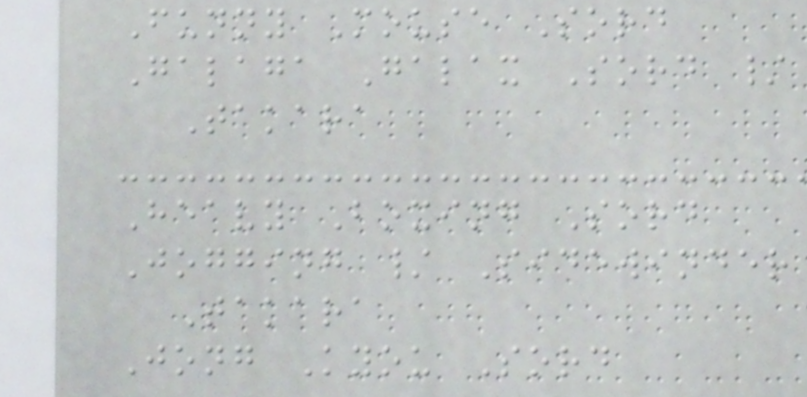Funny Mouse Sord
Galaga Galax Sord /
Takara
Heavy Boxing Sord
Jogging / Sidewinder
Takara
Jong Kyou Sord
